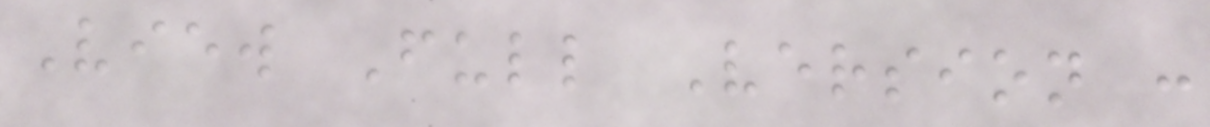View Full Version :
